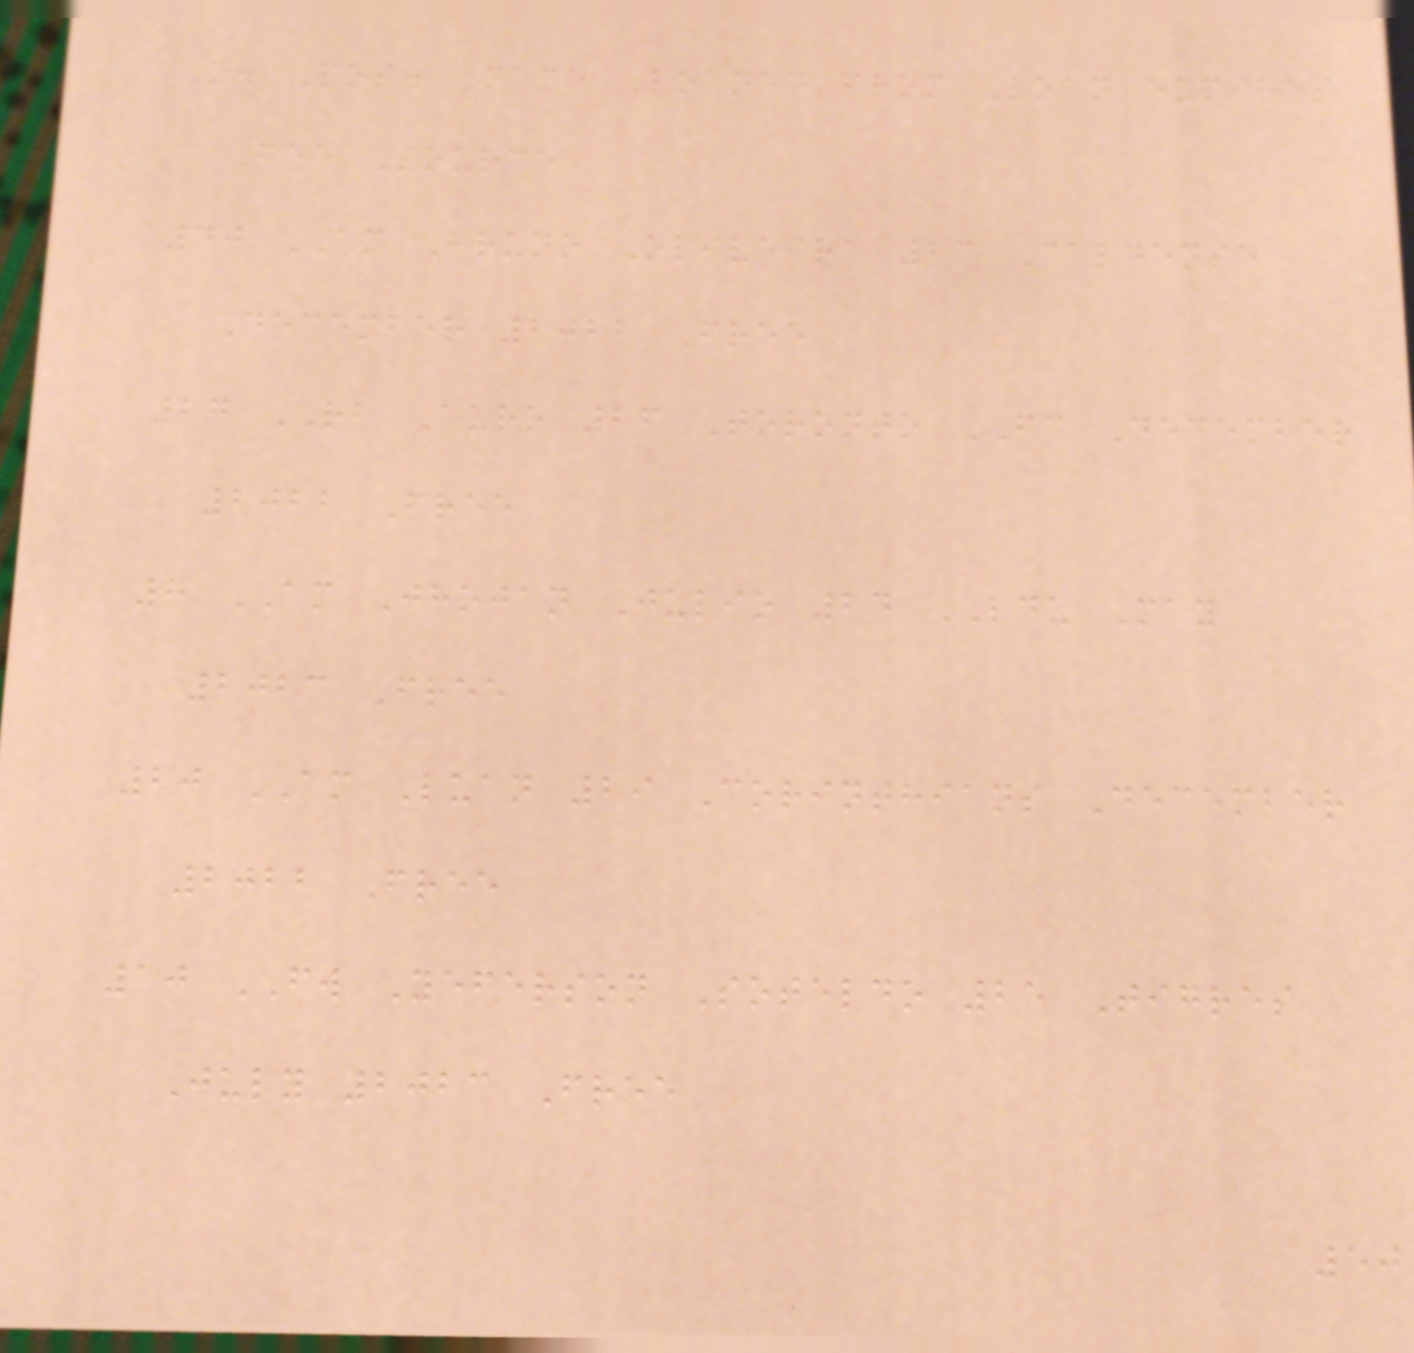N. Pos. Name Loaned from Loan expires
Fee Source
40 AM Bruno Oliveira 23 Caldense
December 2022 Free
27 RB Auro 26 Toronto FC December
2022 Free
8 AM Jhojan Julio 24 LDU May
2023 Free
20 AM Luan 29 Corinthians December
2022 Free
10 FW Yeferson Soteldo 25 Tigres
July 2023 Free
50
